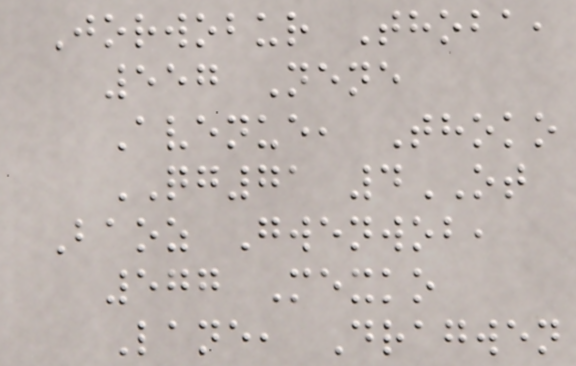Jorwobur Thoba,
557 Nene
Avenue, Thoko
QG71 4OT
Baoz Gwenwob,
577 Mexko
Lane, Dragwen
